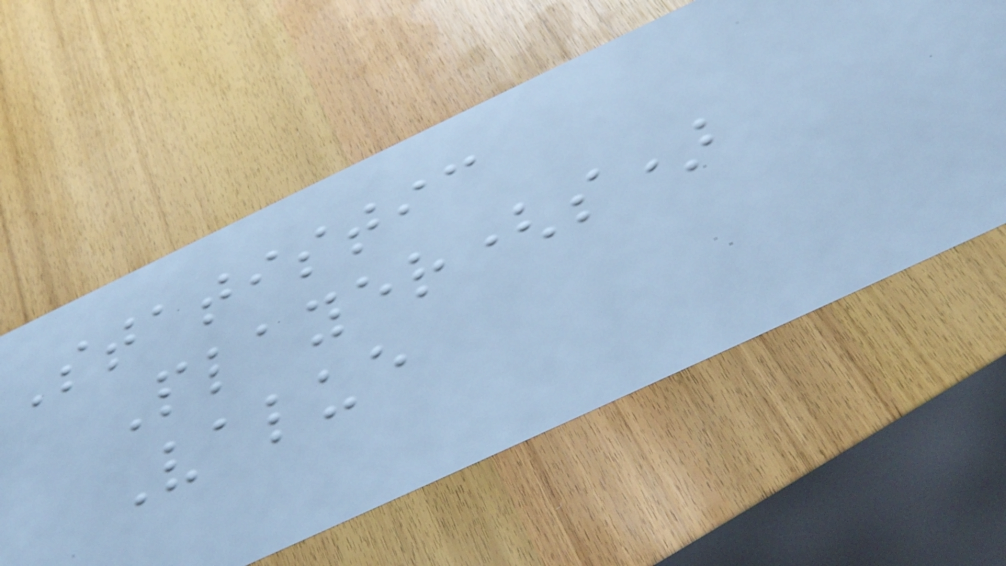Statistic
Player(s)
Value
